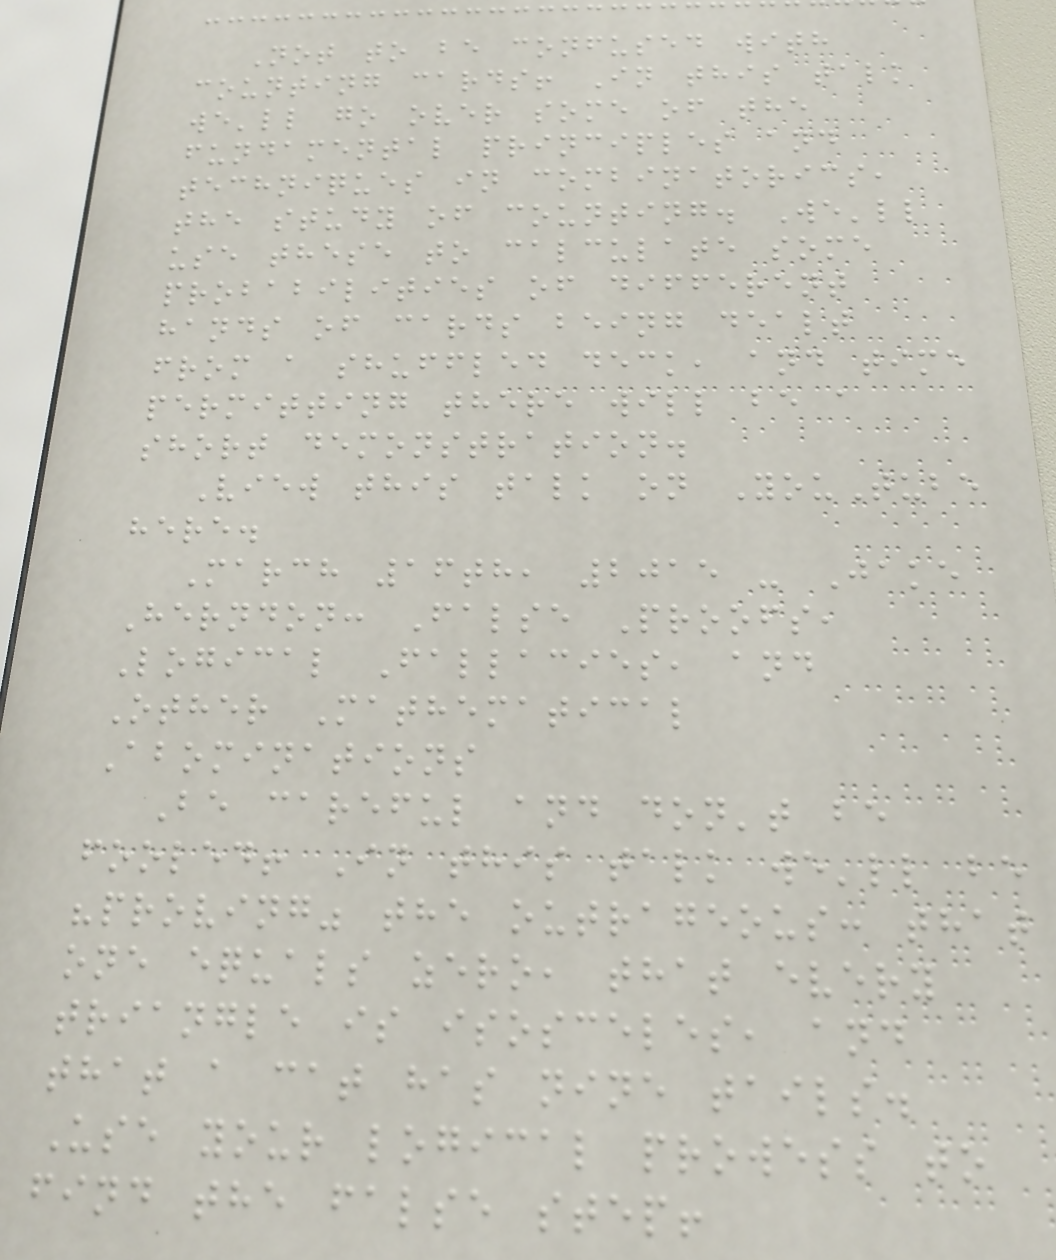Not to be confused with
counting cards! In this talk
we'll go over some of the
fundamental principles and
techniques in combinatorics,
the study of counting. We'll
use these to calculate some
probabilities of different
hands of cards being dealt
from a shuffled deck, and time
permitting there will be a
short demonstration.
View this talk on YouTube
here.
March 16th, 2015 - Jake
Herndon: False Proofs,
Logical Fallacies, and
Other Mathematical
Abominations
Be careful and don't be
fooled! In this talk we'll be
"proving" the outrageous: that
one equals zero, that every
triangle is isosceles, and
that a cat has nine tails.
Use your logical prowess to
find the false step!
